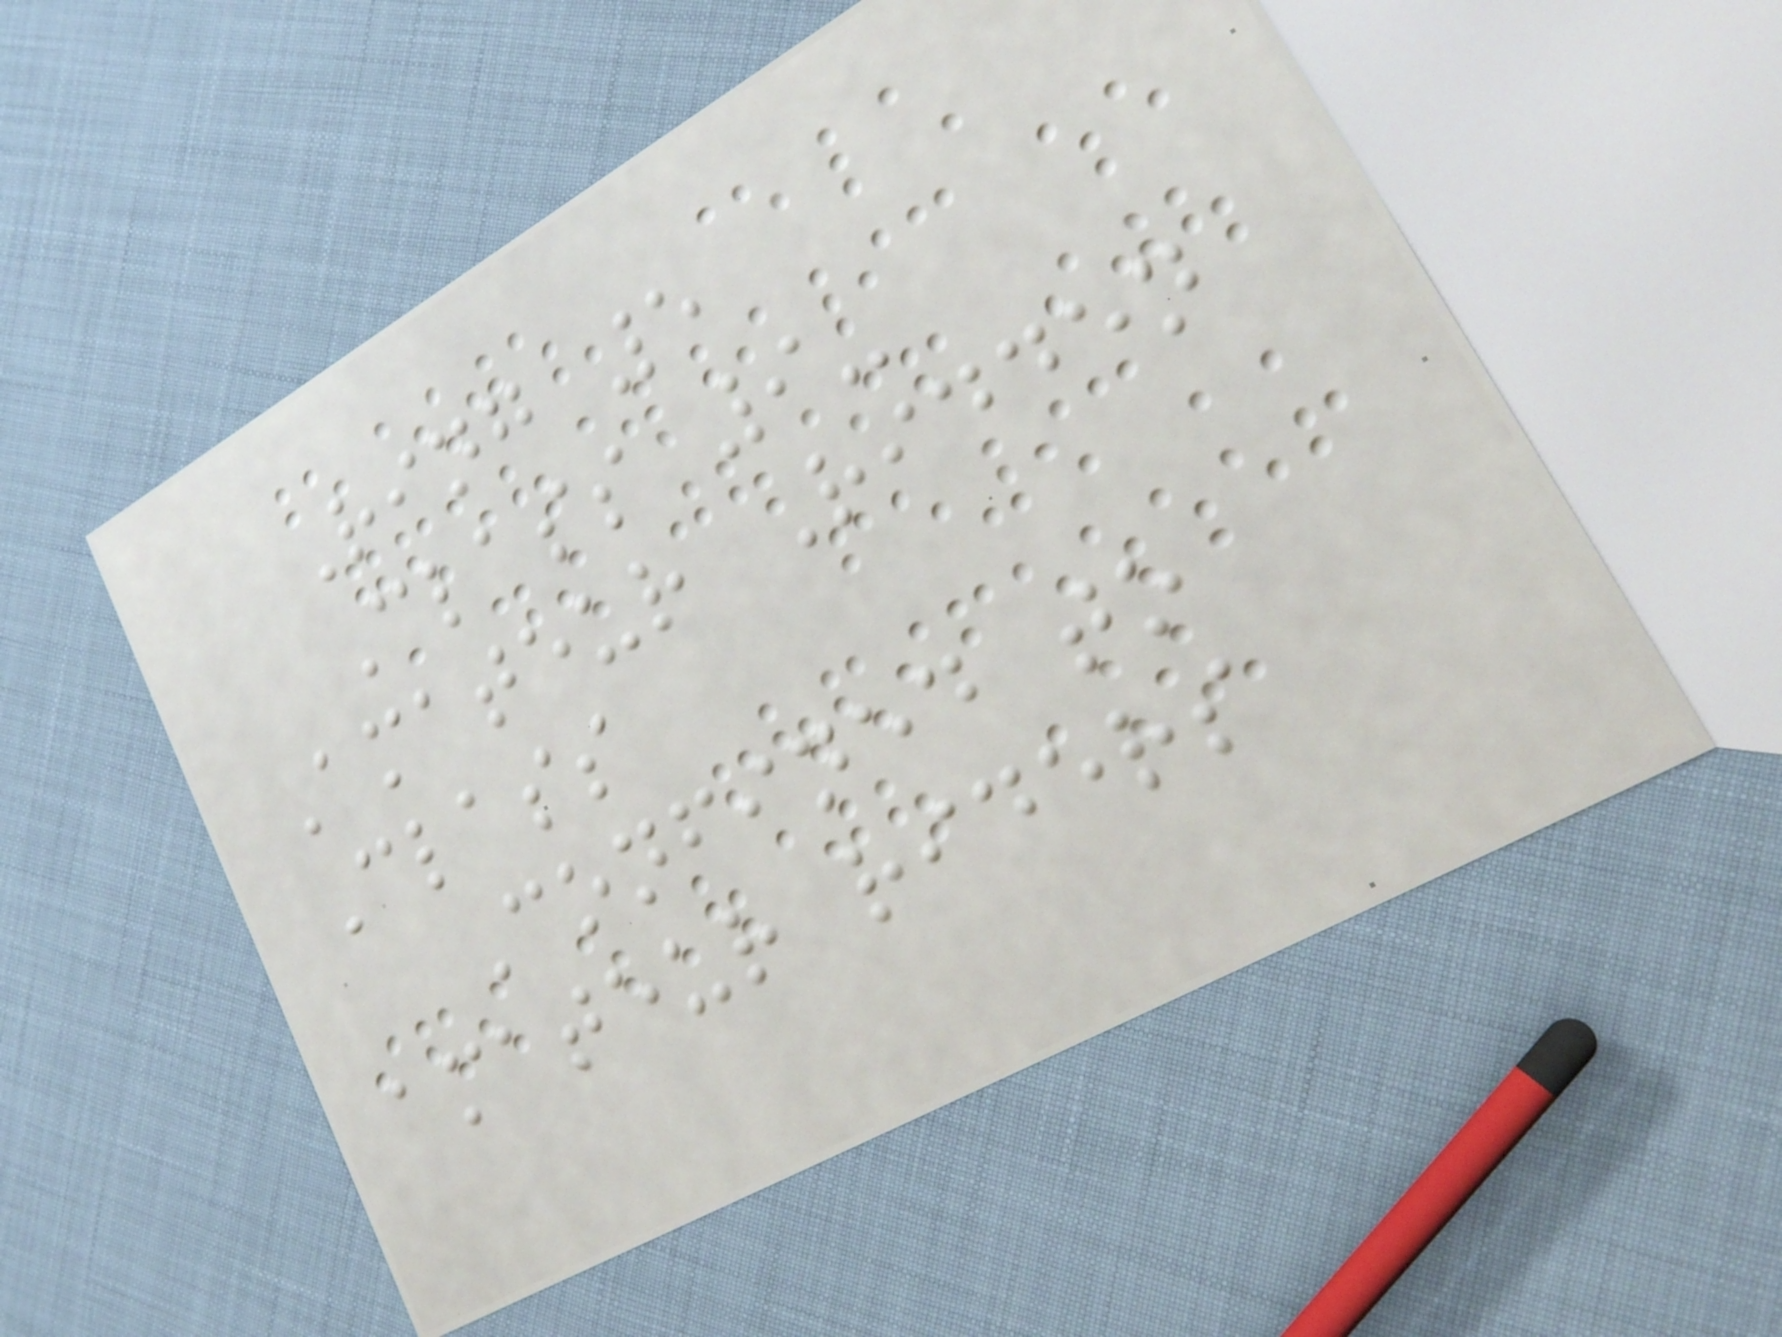Ring 5
Class 9-
Amateur Ridden
Class
Confined to
amateur riders
